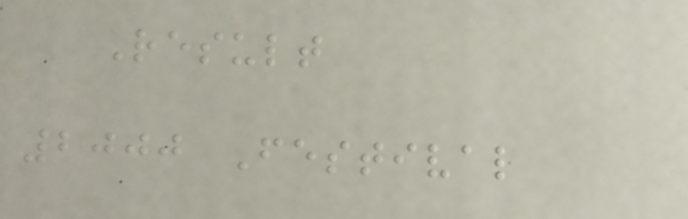Result
2000 Festival
